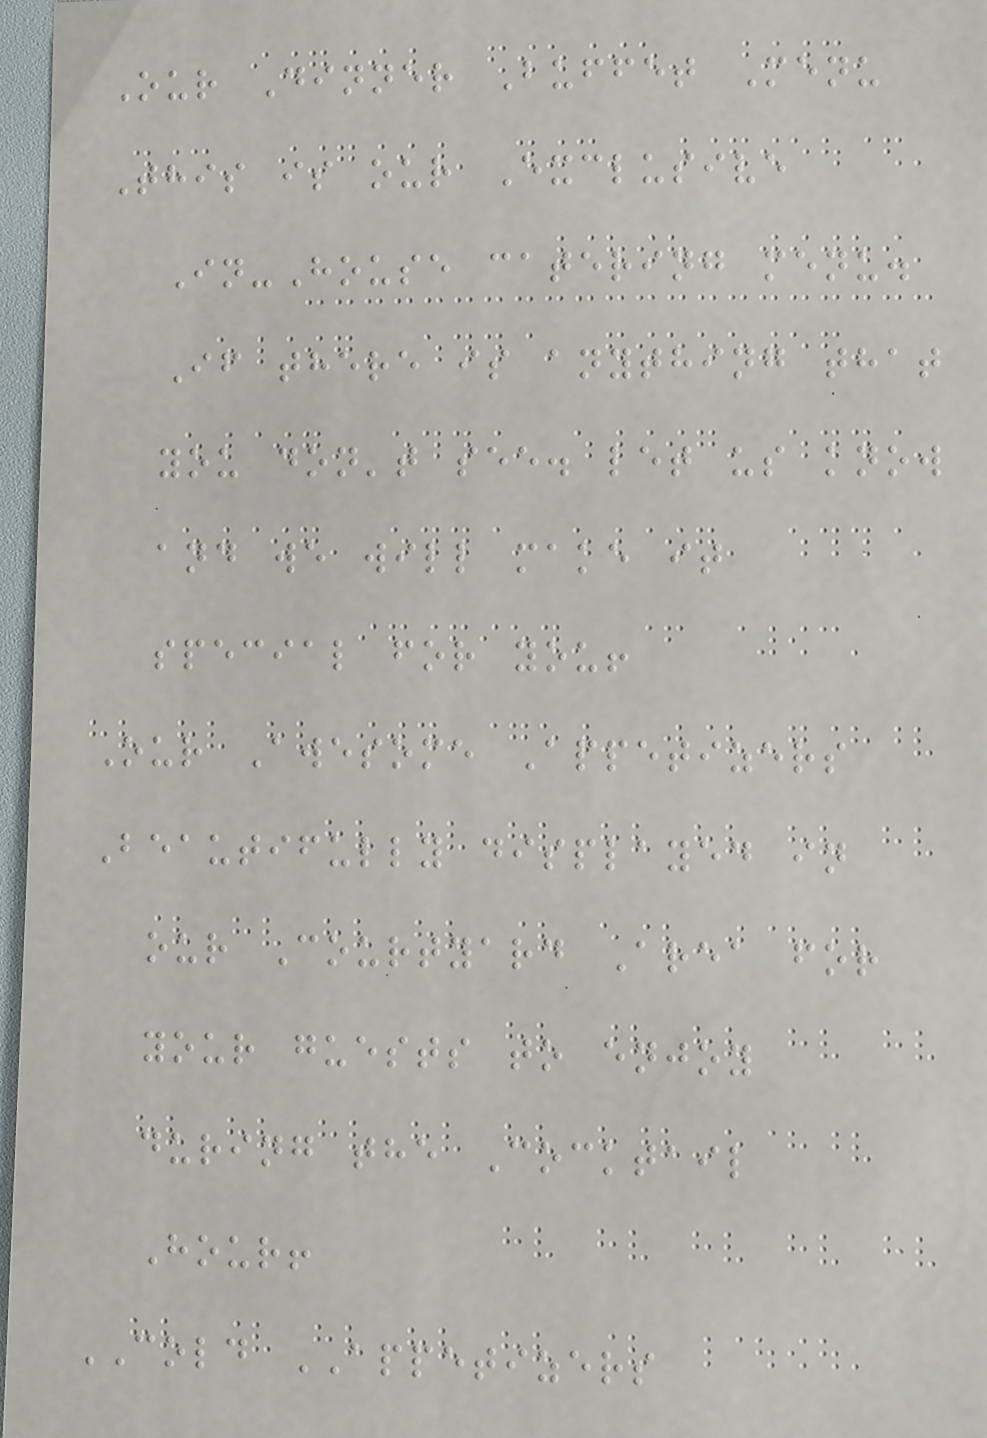Our Dinner Buffet Menu
This is our Exclusive
In-House catering menu.
If there is anything that
you don't see. let us know
and we will make it
special for you!
Our Awesome Appetizers
Beautifully displayed in
our Courtyard Area for
your guests to enjoy
during the Cocktail
Hour!
COLD APPETIZERS
